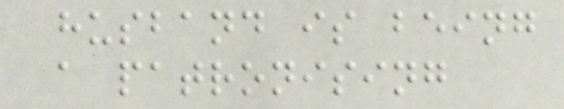husband is being
a patronising
